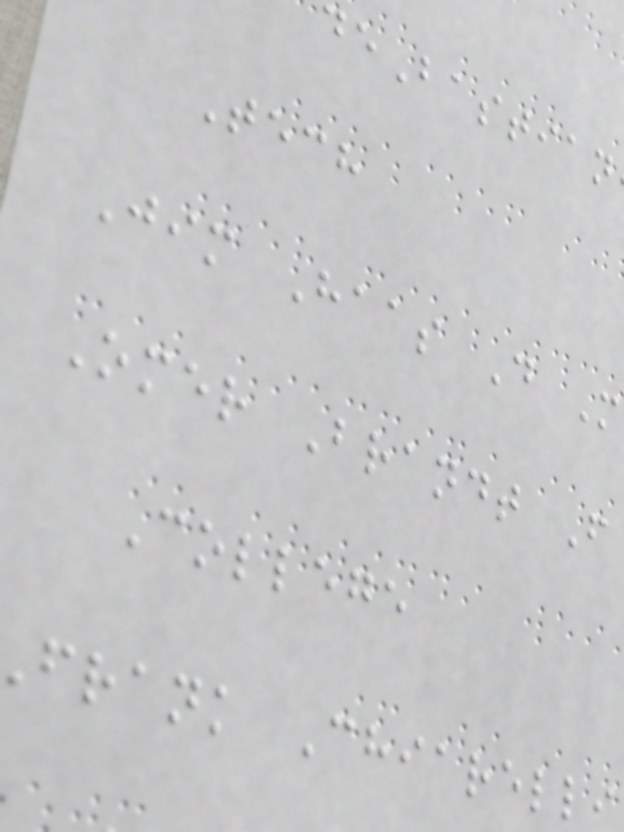deBastian
Tech
Jim Haas D M
Omer Brandt F
College
frank Chiarelli
